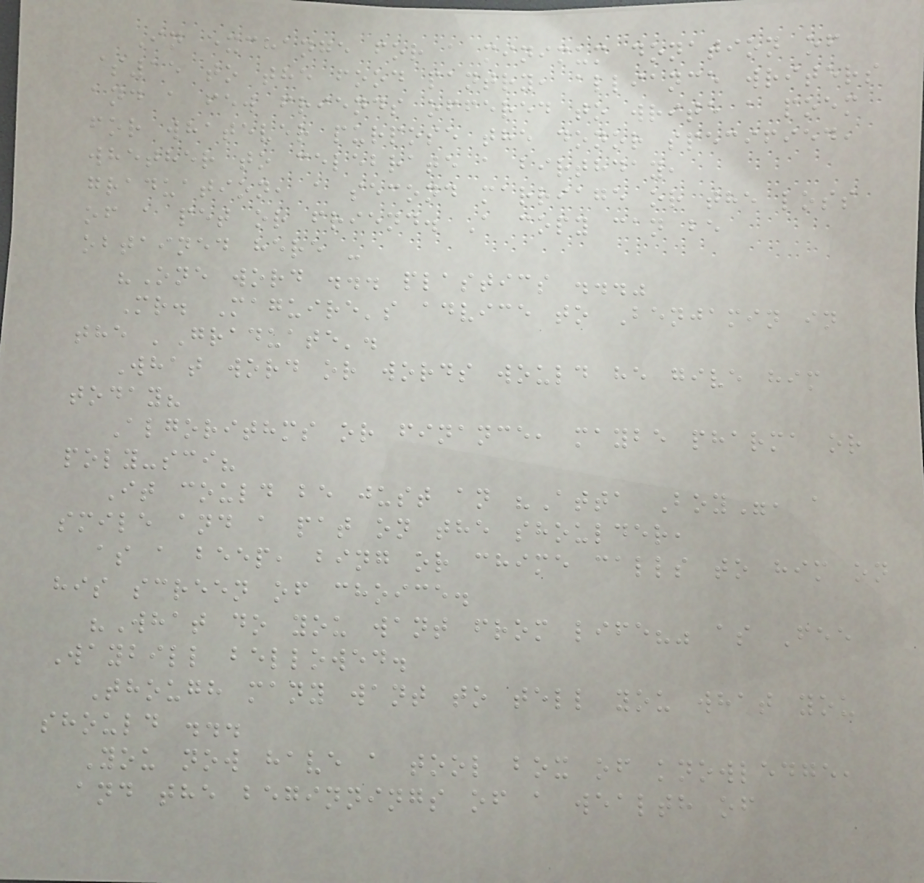In exchange for a minimum donation of
$15 to the food pantry, alliance writers
and a few friends offered to write a poem
for whatever purpose the donor specified,
whether to celebrate a birthday,
graduation, a second marriage or the loss
of a pet or friend. A copy can be
obtained here -
"One word ... plastics ..."
Mr. Maguire's advice to Benjamin in
the 'Graduate'.
What word or words would he give him
today?
Algorithms or finance, maybe pharma or
poly-sci?
It could be just an "Atta Boy", a
smile and a pat on the shoulder,
as a beep, bing or chime calls to him on
his screen of choice.
"What do you want from life?" as Fee
Waybill bellowed.
Though many want to tell you what you
should ...
You now have a tool box of knowledge,
and the beginnings of a wealth of
